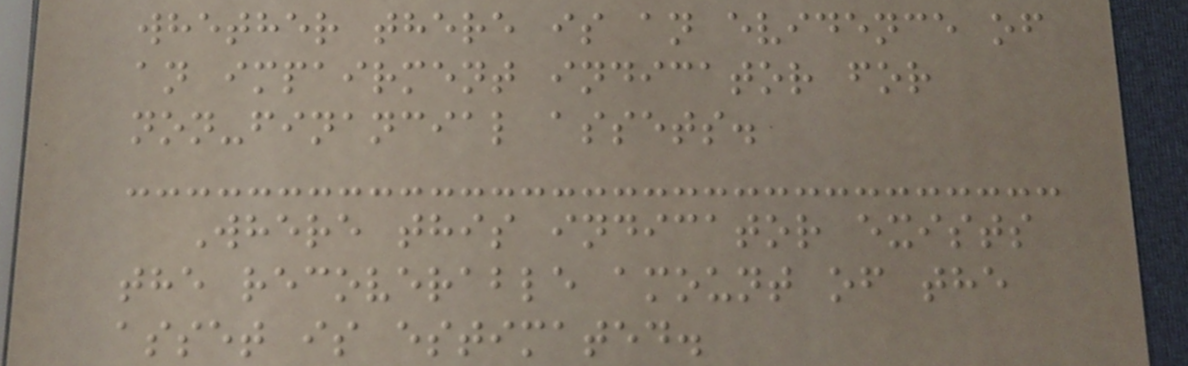whether there is an evidence of
an impairment indicator for
non-financial assets.
Where this indicator exists
the recoverable amount of the
asset is estimated.
